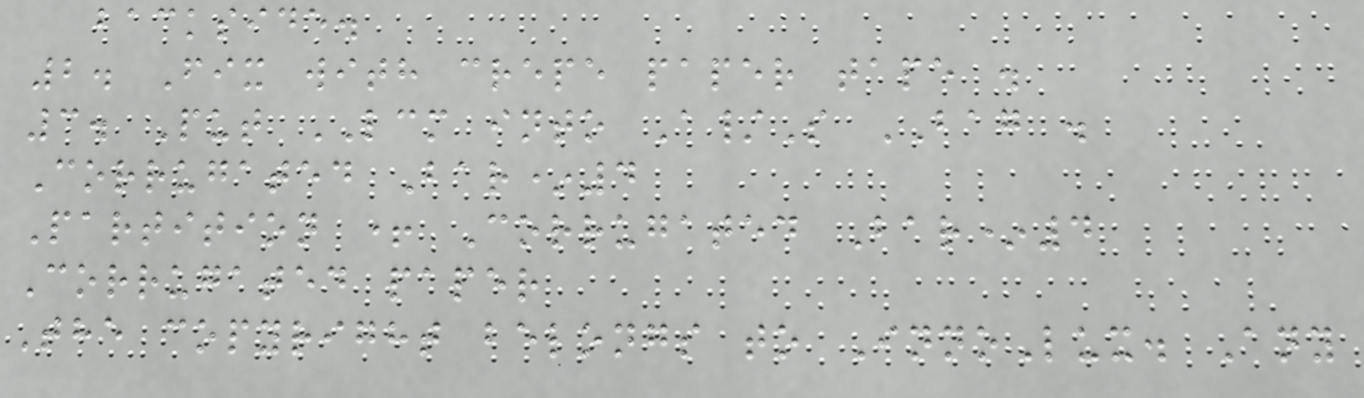backside.
2. Fix with crepe paper tape .
3. Put LCM into A/S BAG .
Corrugated Bar*4
Partition + Corrugated Bar*4
Corrugated paper
The copyright belongs to InnoLux. Any
